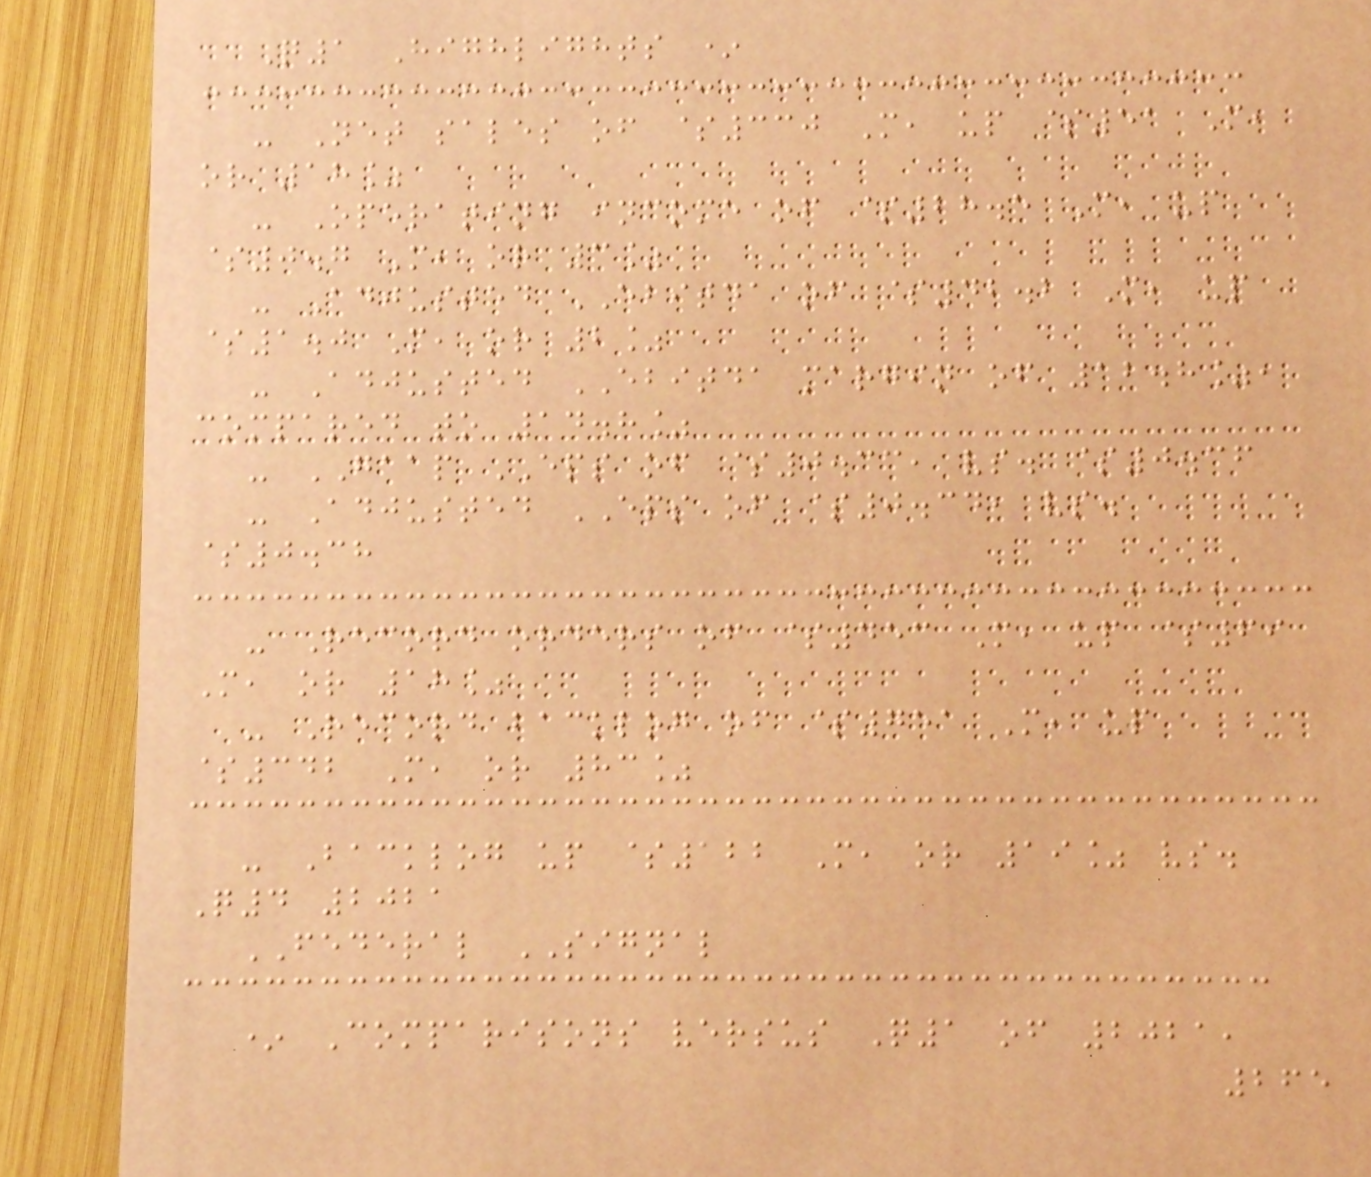Q1 Highlights *
- Net sales of $330 M, up $51 M,
or 18%
- Operating income of $28.5 M, up
$0.7 M, or 3%
- Adjusted EBITDA of $42.2 M, up
$1.0 M, or 2%
- Adjusted EBITDA margin of 12.8%,
compared to 14.8%
- GAAP EPS of $0.33, vs. $0.36
- Adjusted EPS of $0.34, vs.
$0.38
- Record orders of $453 M, up $69
M, or 18%
- Record backlog of $751 M, up
$342 M, or 83%
- Backlog up $122 M, or 19% vs.
Q4 2021
FEDERAL SIGNAL
* Comparisons versus Q1 of 2021,
265
